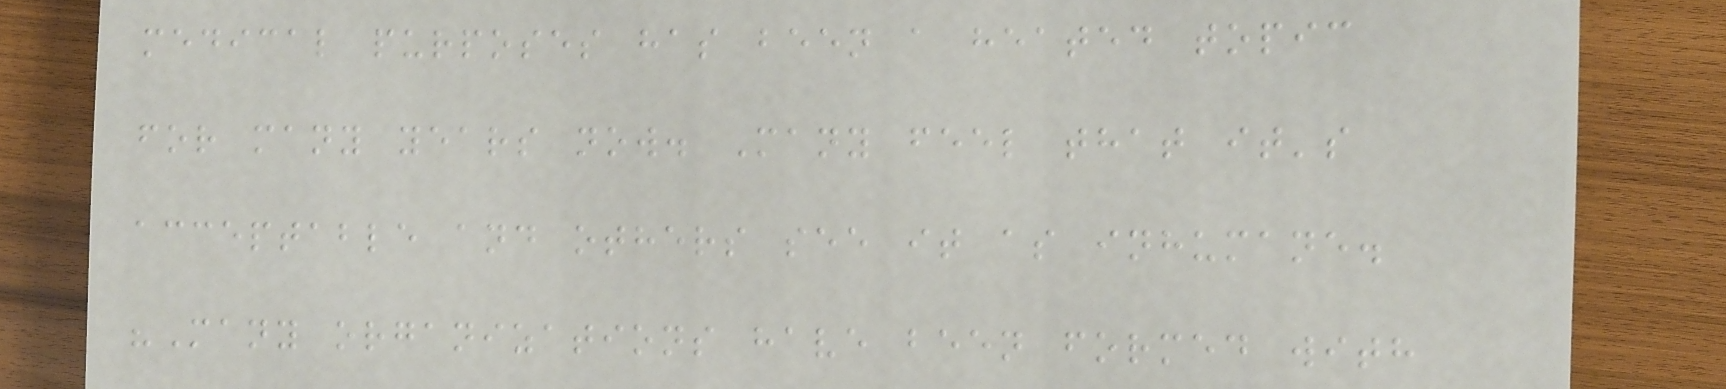medical purposes has been a heated topic
for many years now. Many feel that it's
acceptable and others see it as inhumane.
"Many organizations have been formed with
